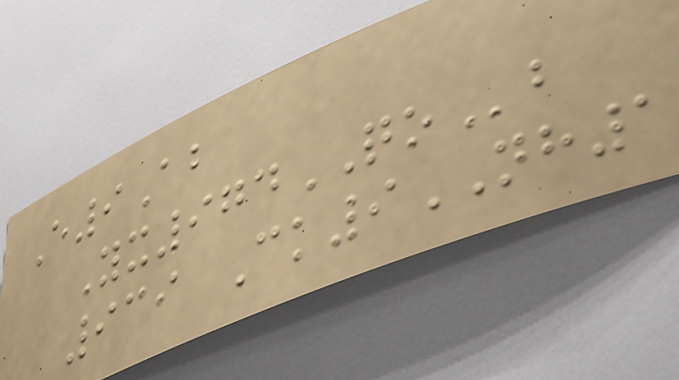E9Ab
Yx974QOb
939 Ck9NH1
